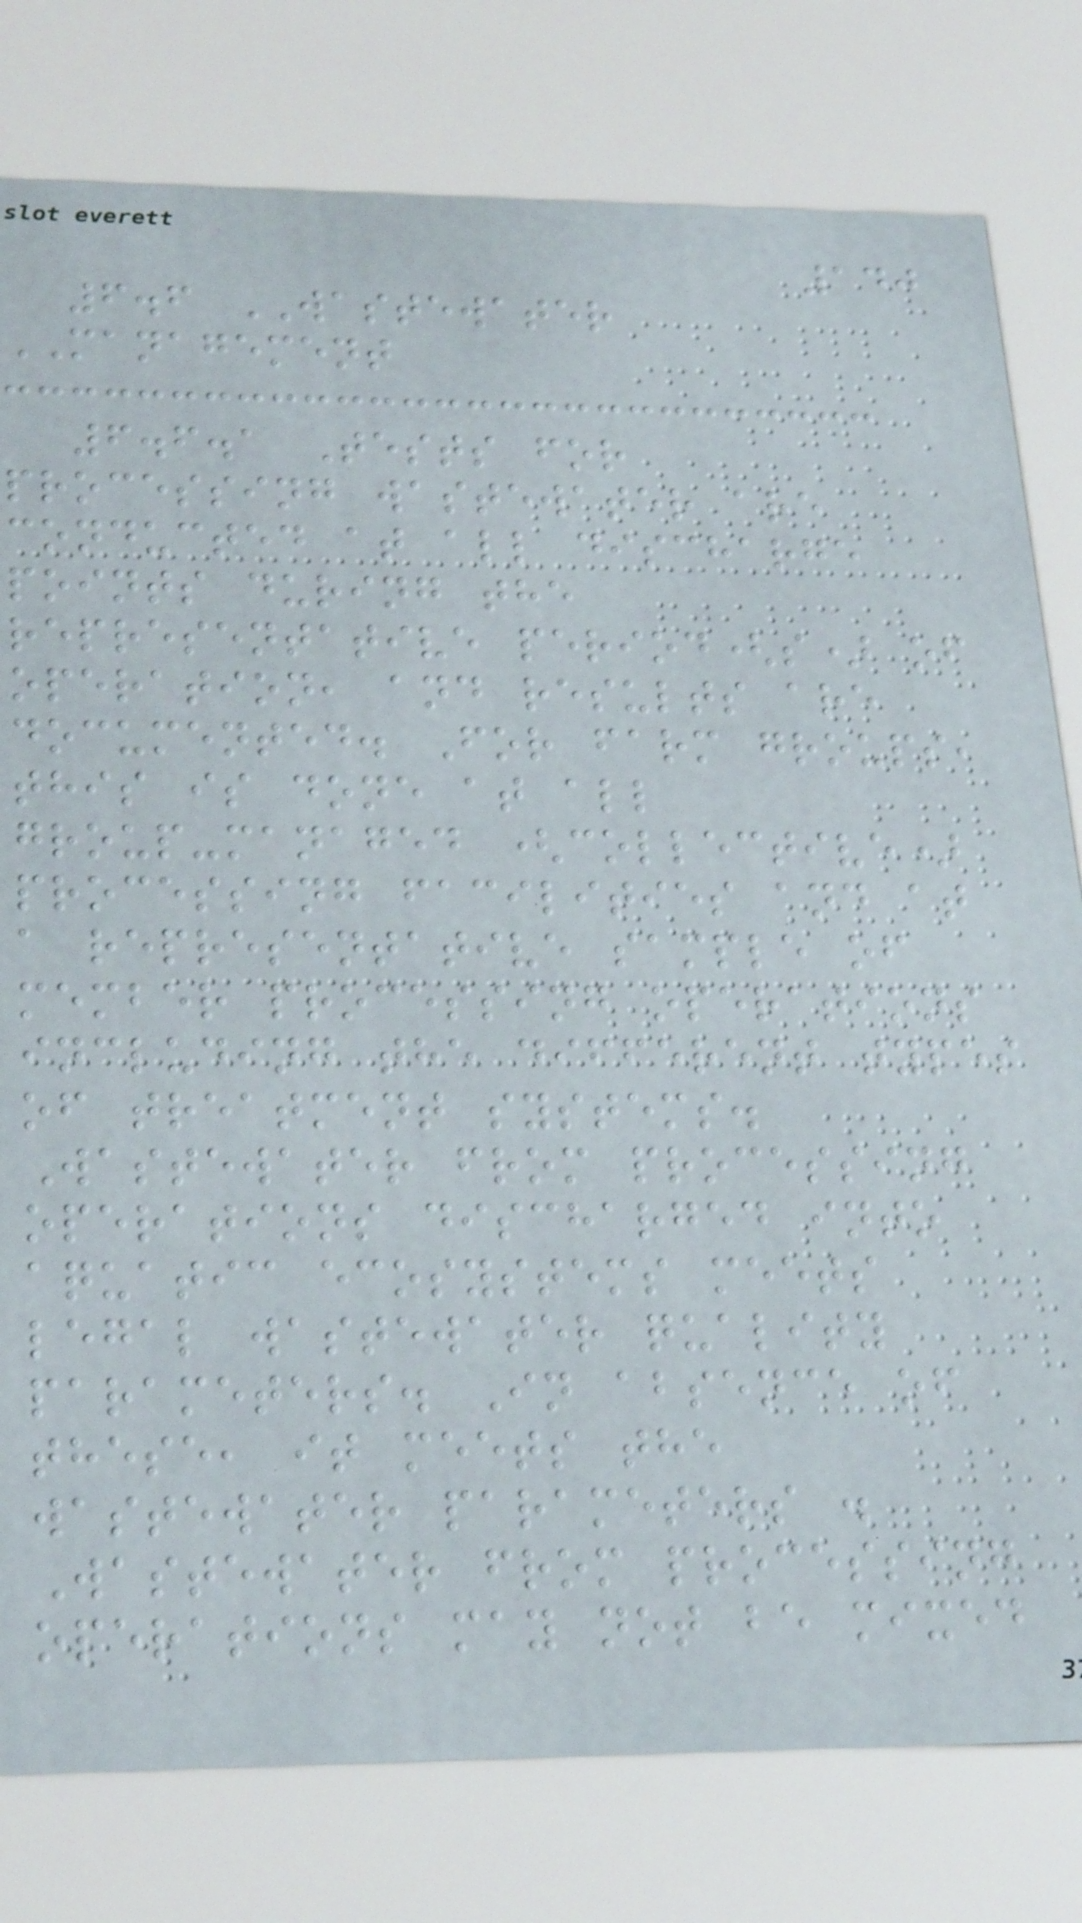140
6.6 WASTEWATER
MANAGEMENT
6.6.1 Tests for
processing wastewater are
conducted at all discharge
points during the
representative period(s) of
operation, and results are
documented. For farm groups,
this is done at all
group-managed (collective)
processing facilities and at
a representative sample of
member processing operations
including the different types
of treatment systems.
Wastewater from processing
operations discharged into
aquatic ecosystems meets
legal wastewater quality
parameters. In absence of
these, it meets the
wastewater parameters .
Wastewater from processing
operations may not be mixed
